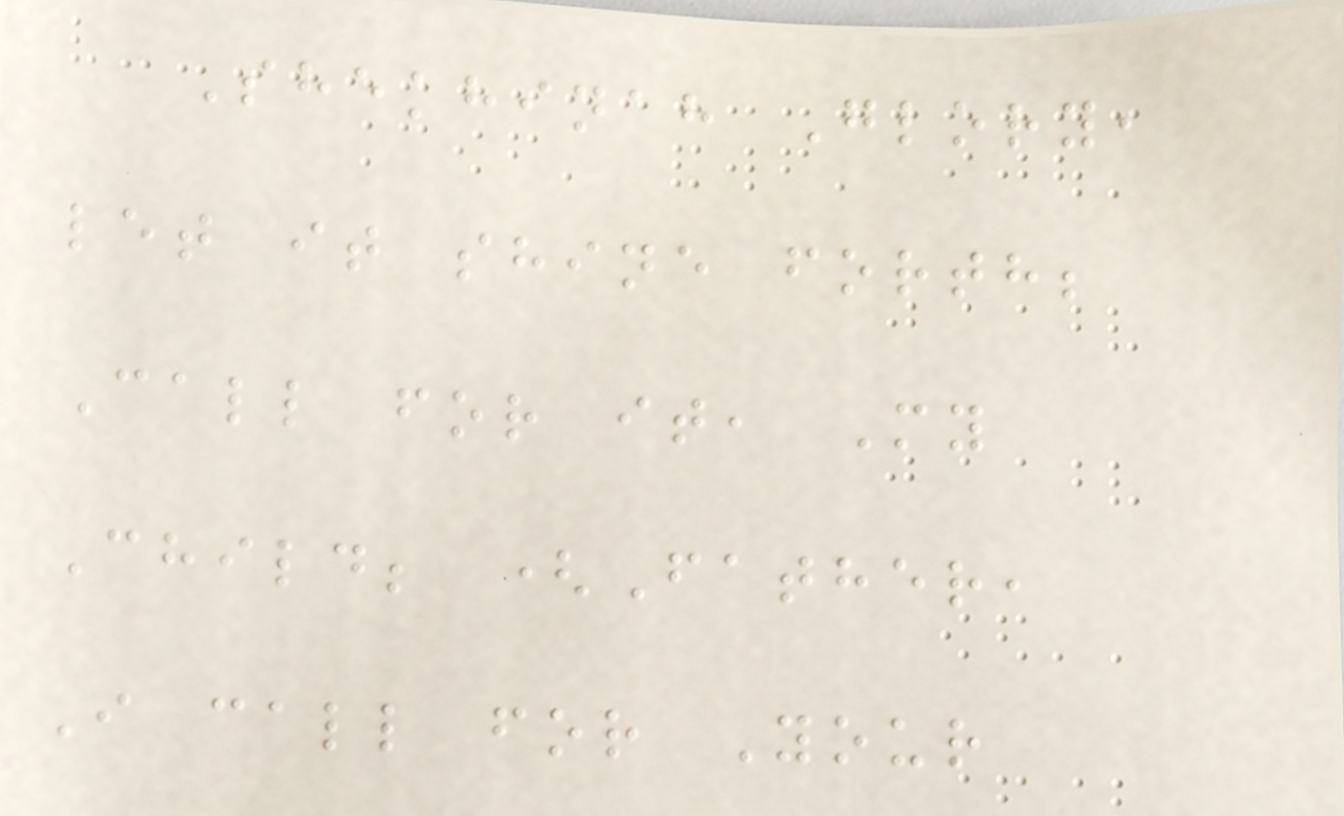Shekhinah Glory,
let it shine forth;
Call for it, My
Child; (Father,
I call for Your
